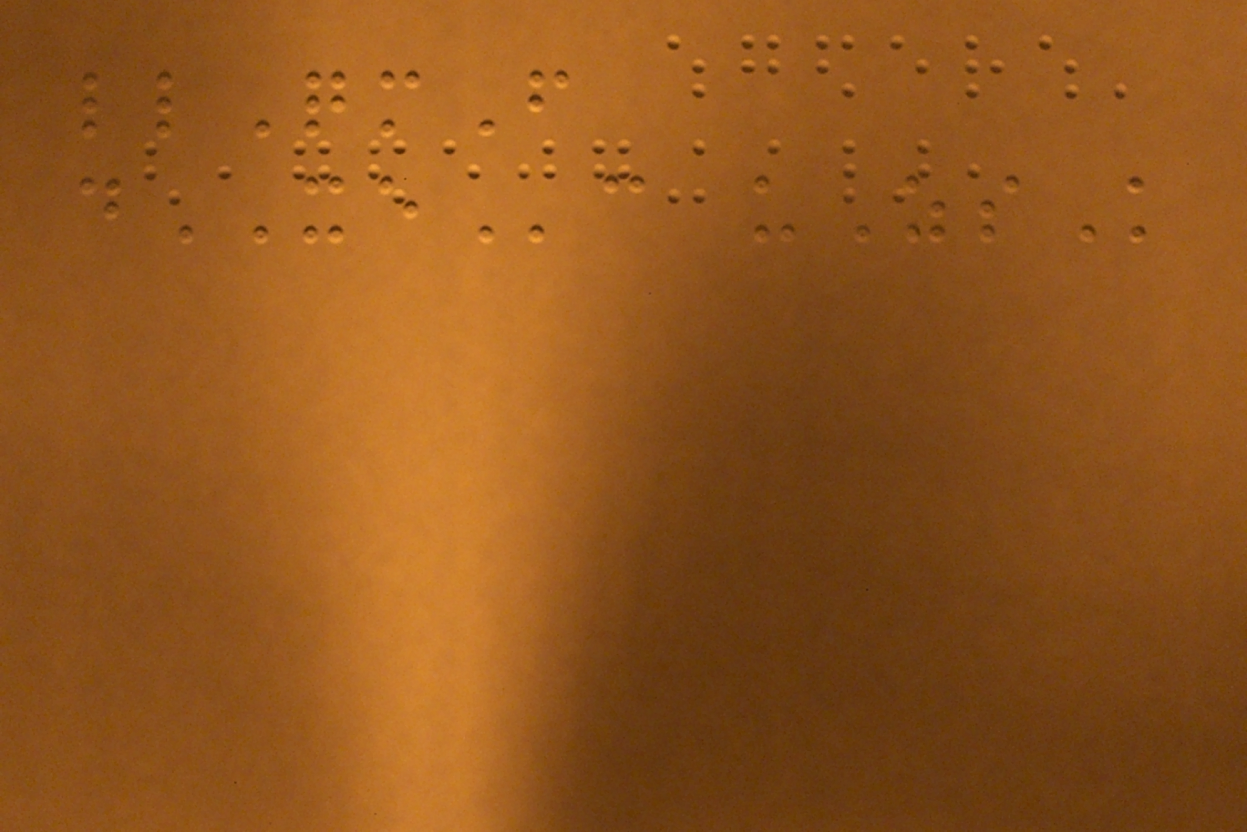llQmF
dXEc uZsK
